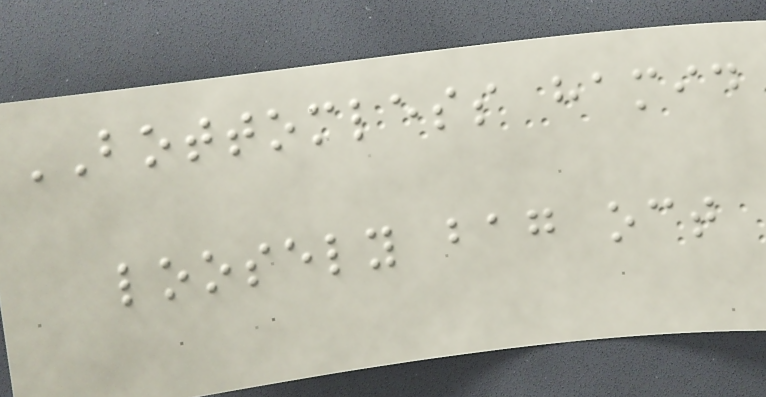BOTTOMLESS hamid
loosely bag oct
